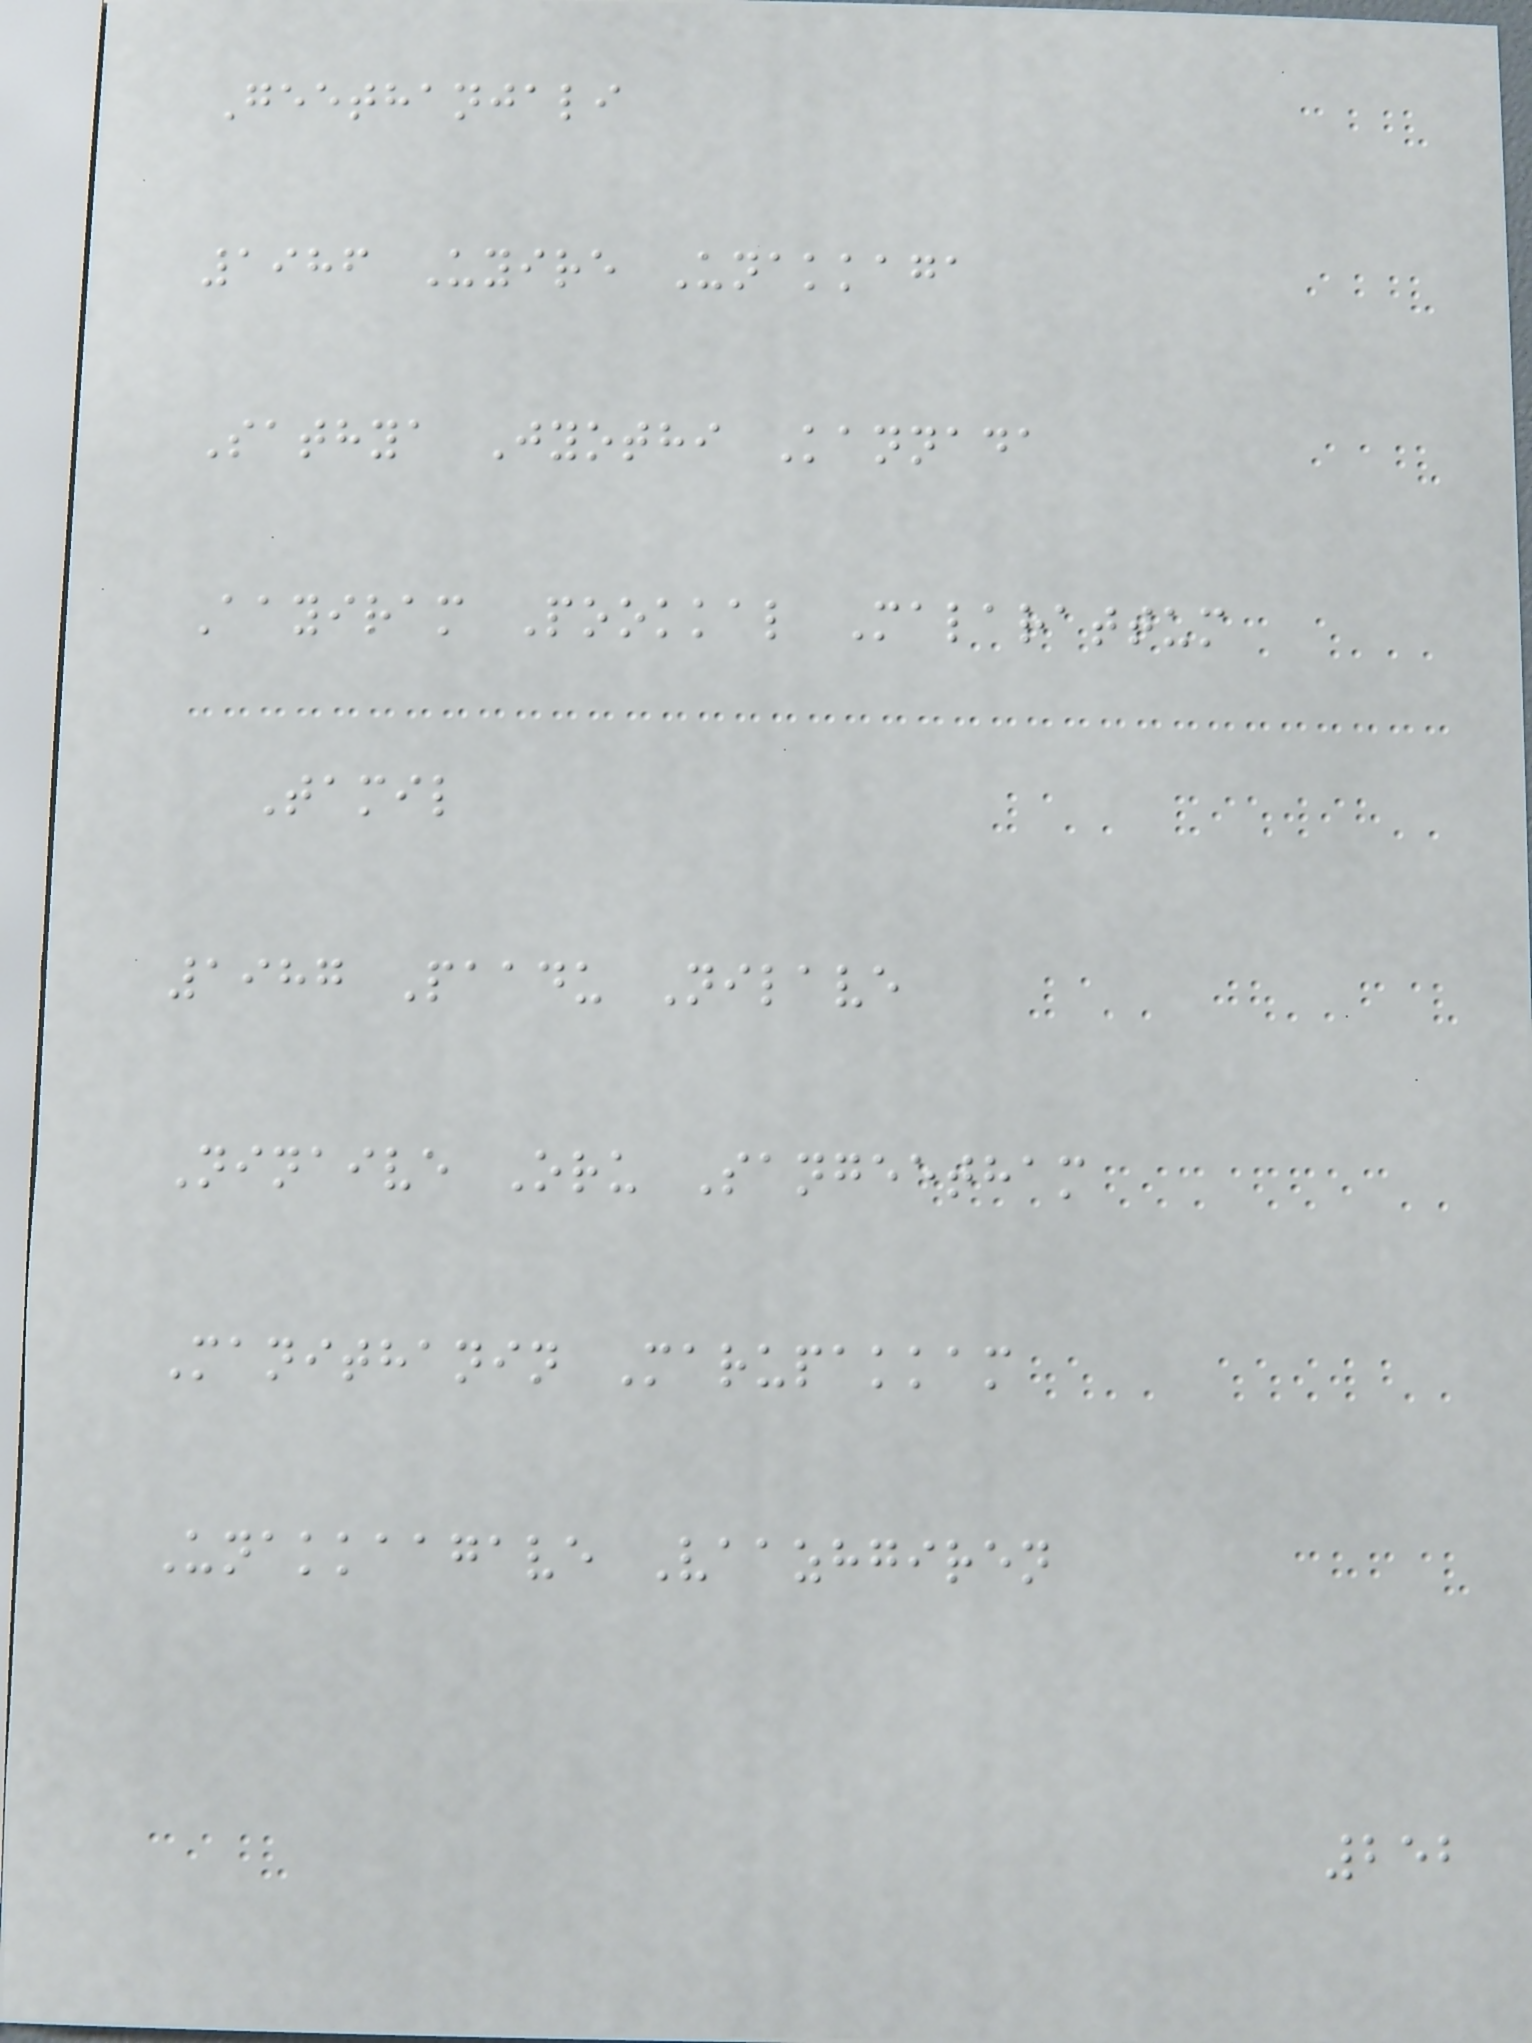Geethanjali
1986 Uyire Unakkaga
Sathya Jyothi Kannada
Aayiram Pookkal Malarattum
Tamil
1987 Paadu Nilave
Ninaive Oru Sangeetham
Manithanin Marupakkam
Unakkaagave Vaazhgiren
252
